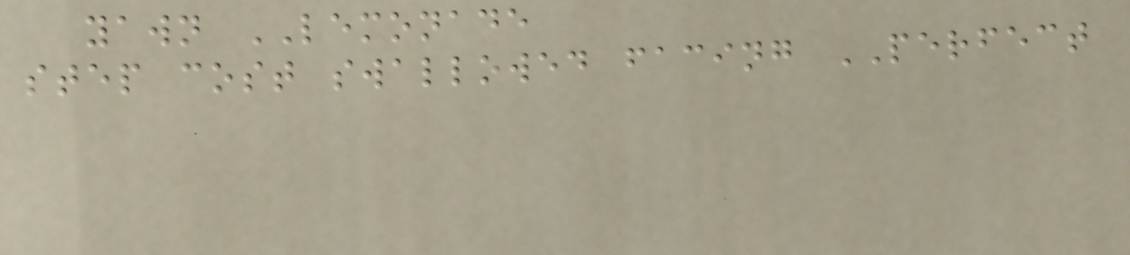yawn LEMONADE
step cost swallowed facing PERFECT
